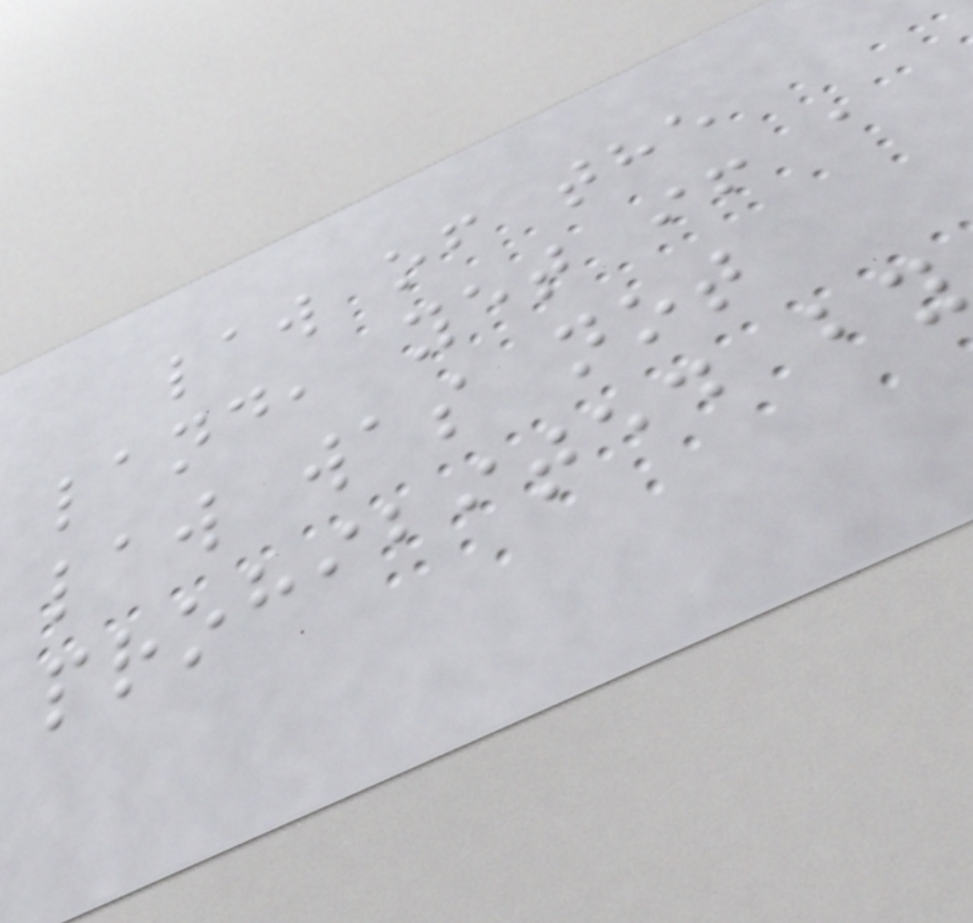law of the
land, yet if a
law was not
prohibited by
